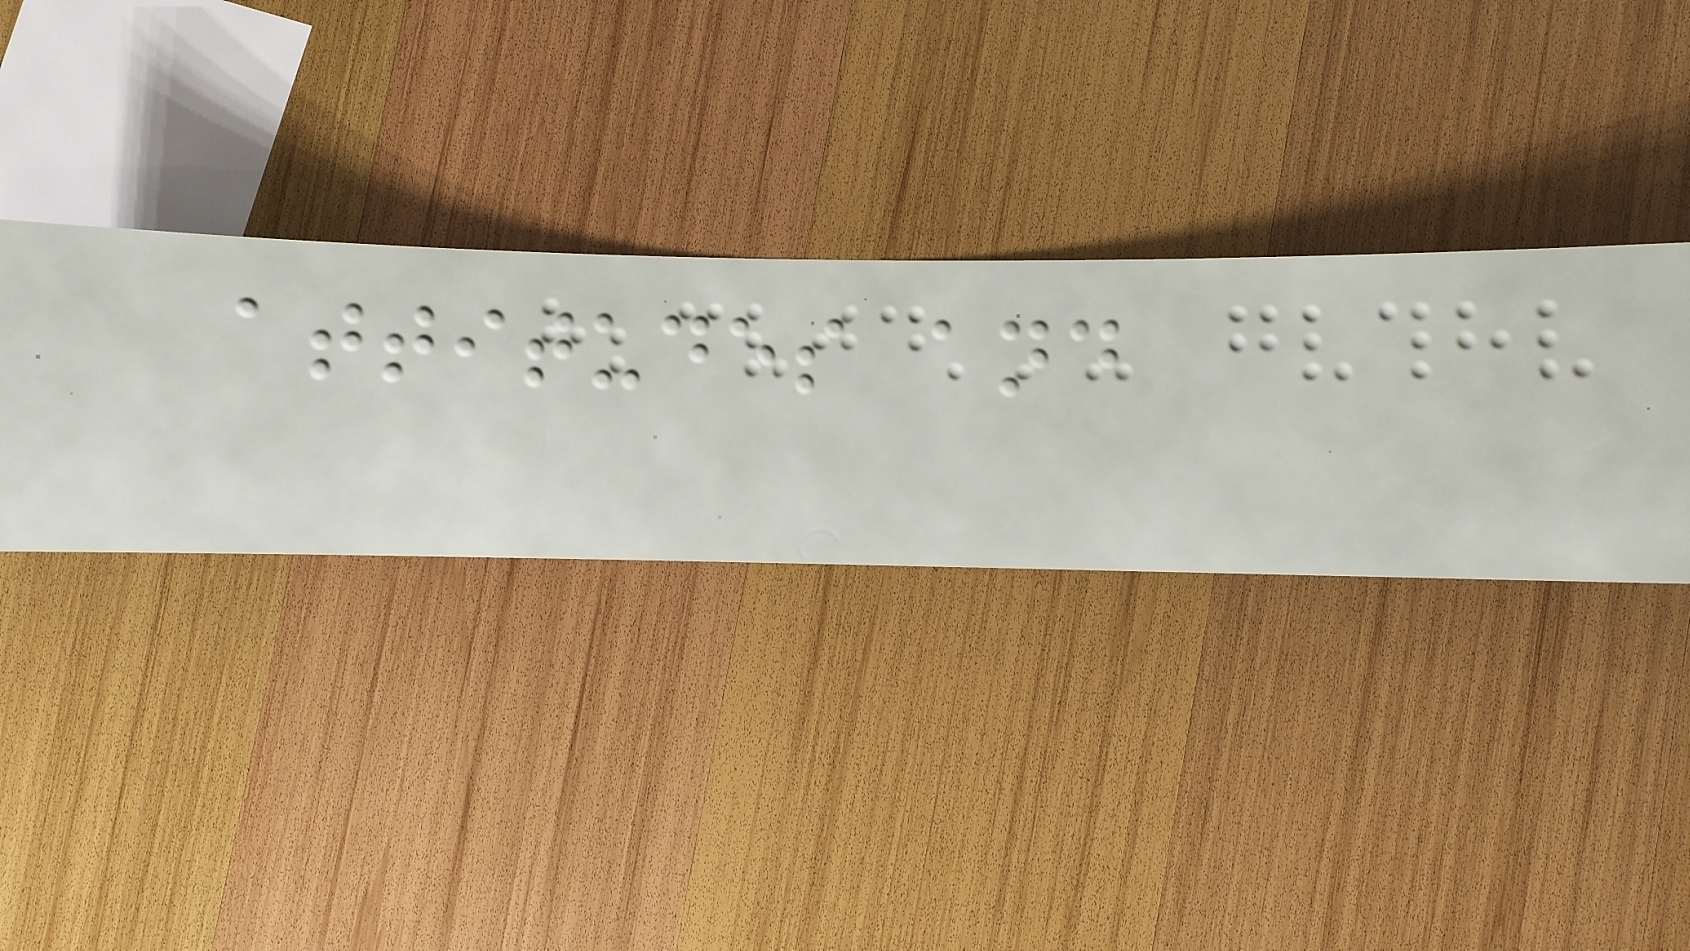attitudes and
